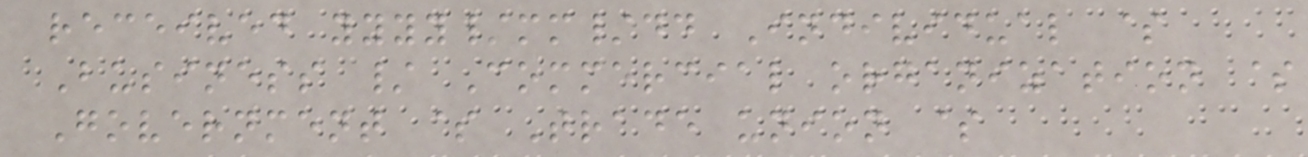received yyyy/mm/dd Individual $
Business / Commercial organization $
Government $ Trade union $
